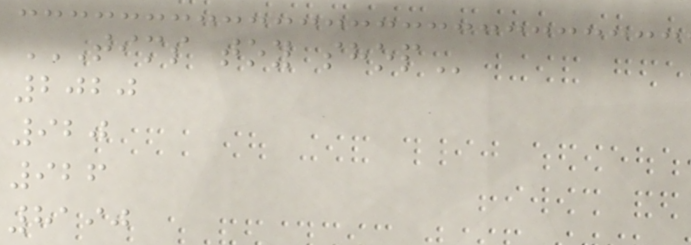TIMS TOY SHOP
2020
920
926
8190
